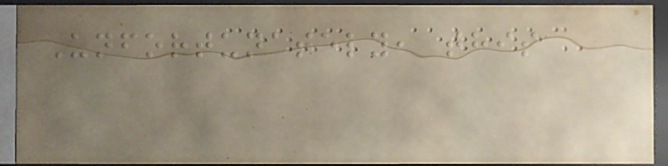Unfortunately, this
